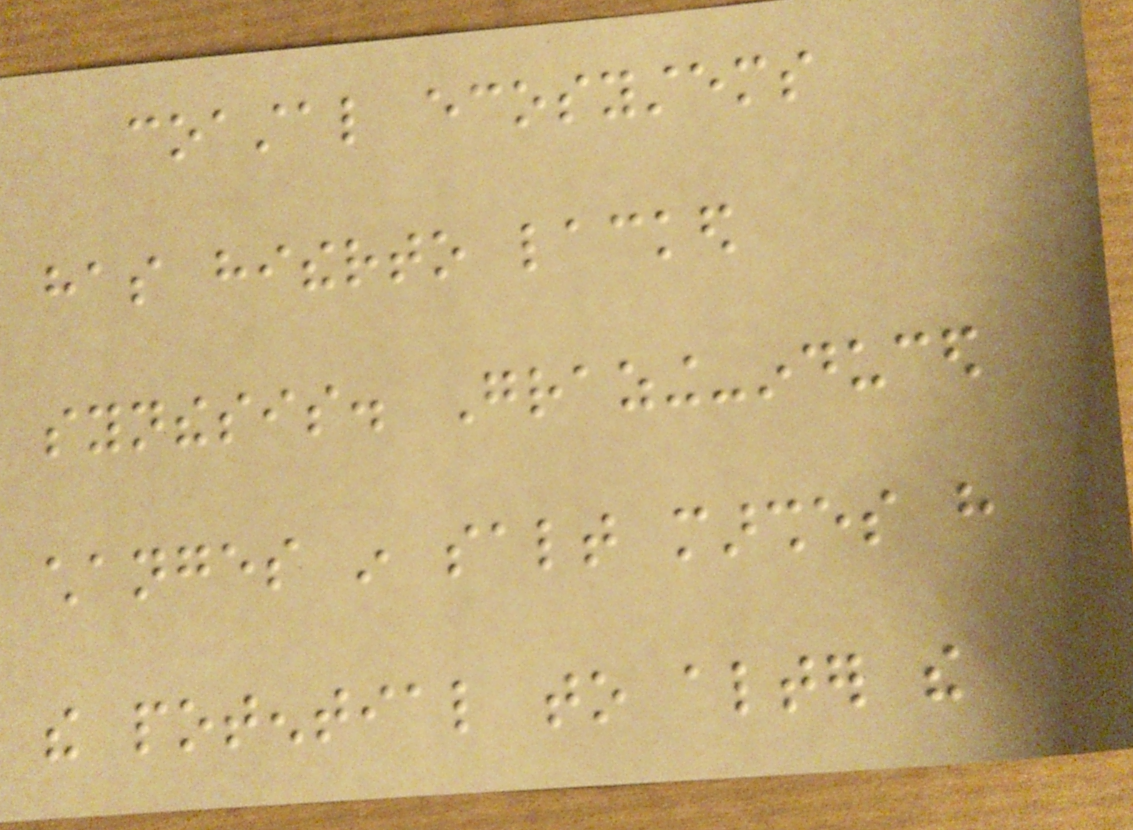coastal ecosystems
has hitherto lacked
synthesis. Grazing-induced
changes in salt marshes have
the potential to alter the
